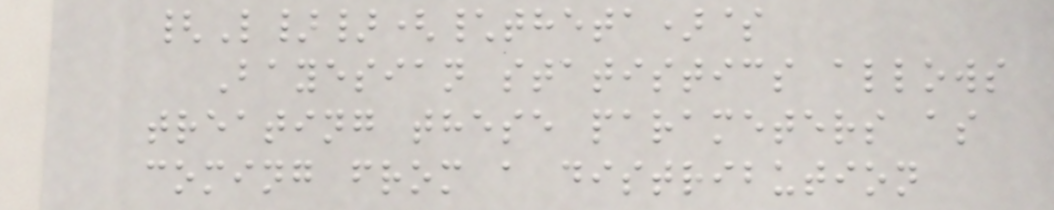{L}}(\theta)$
Bayesian statistics allows
treating these parameters as
coming from a distribution
